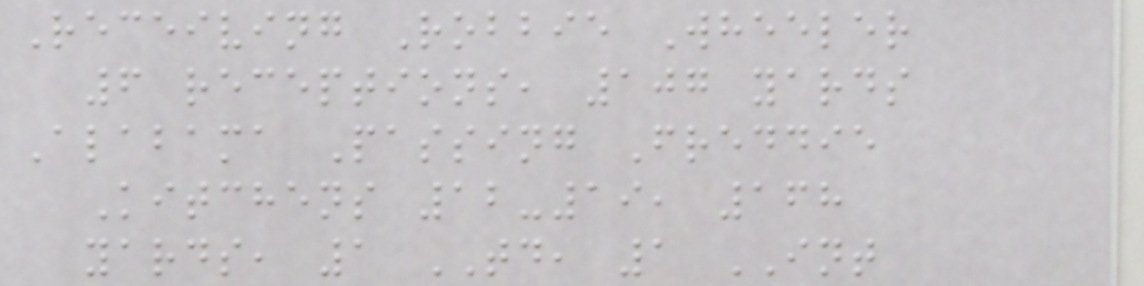Receiving Robbie Wheeler
6 receptions, 107 yards
Alabama Passing Freddie
Kitchens 12-19, 168
yards, 1 TD, 1 INT
